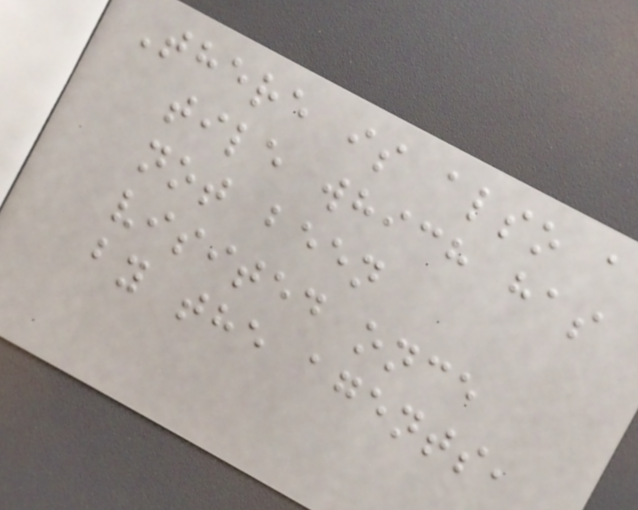There is also a
tile which has
not been
visited once
by the agents,
